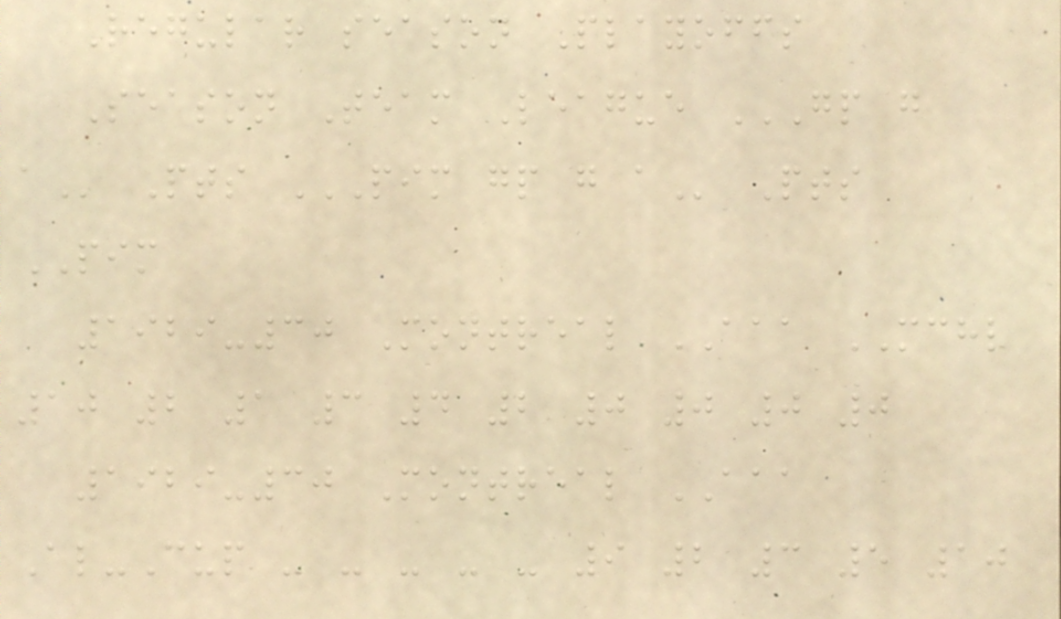Regular season Playoffs
Season Team League GP G
A Pts PIM GP G A Pts
PIM
1929-30 Montreal AAA MCHL
10 2 1 3 4 2 0 0 0 0
1929-30 Montreal AAA
Al-Cup - - - - - 9 2 3 5 10
